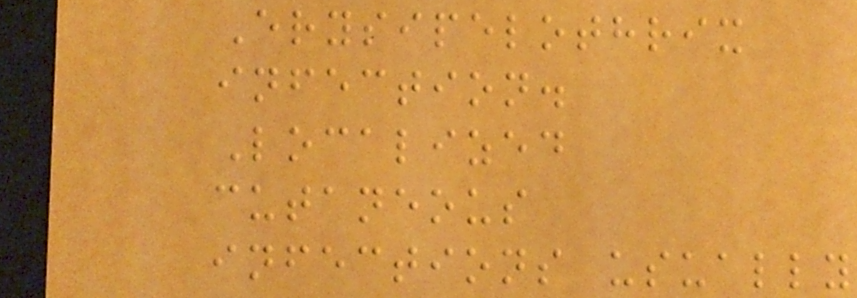Erysipelothrix
infection.
Localized
cutaneous
infections usually
